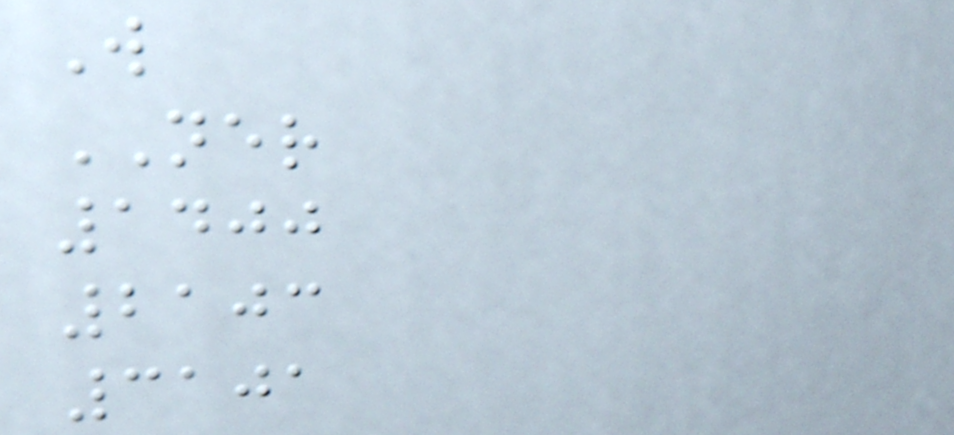W
NER
1400
2103
3101
